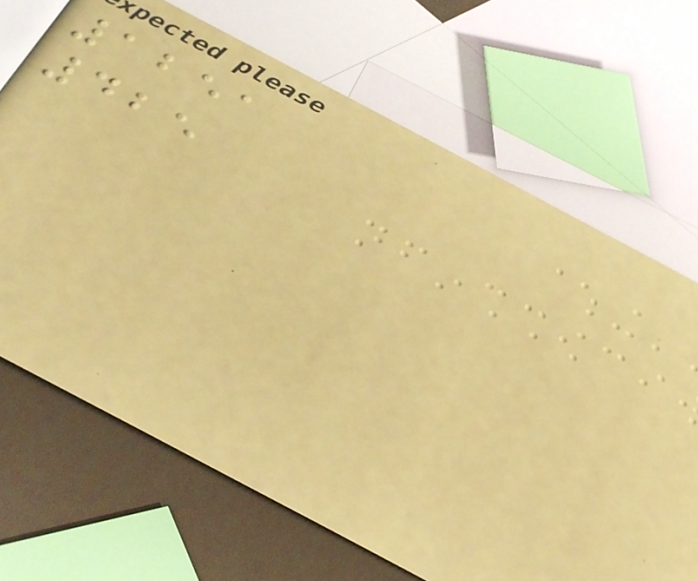1251
425
